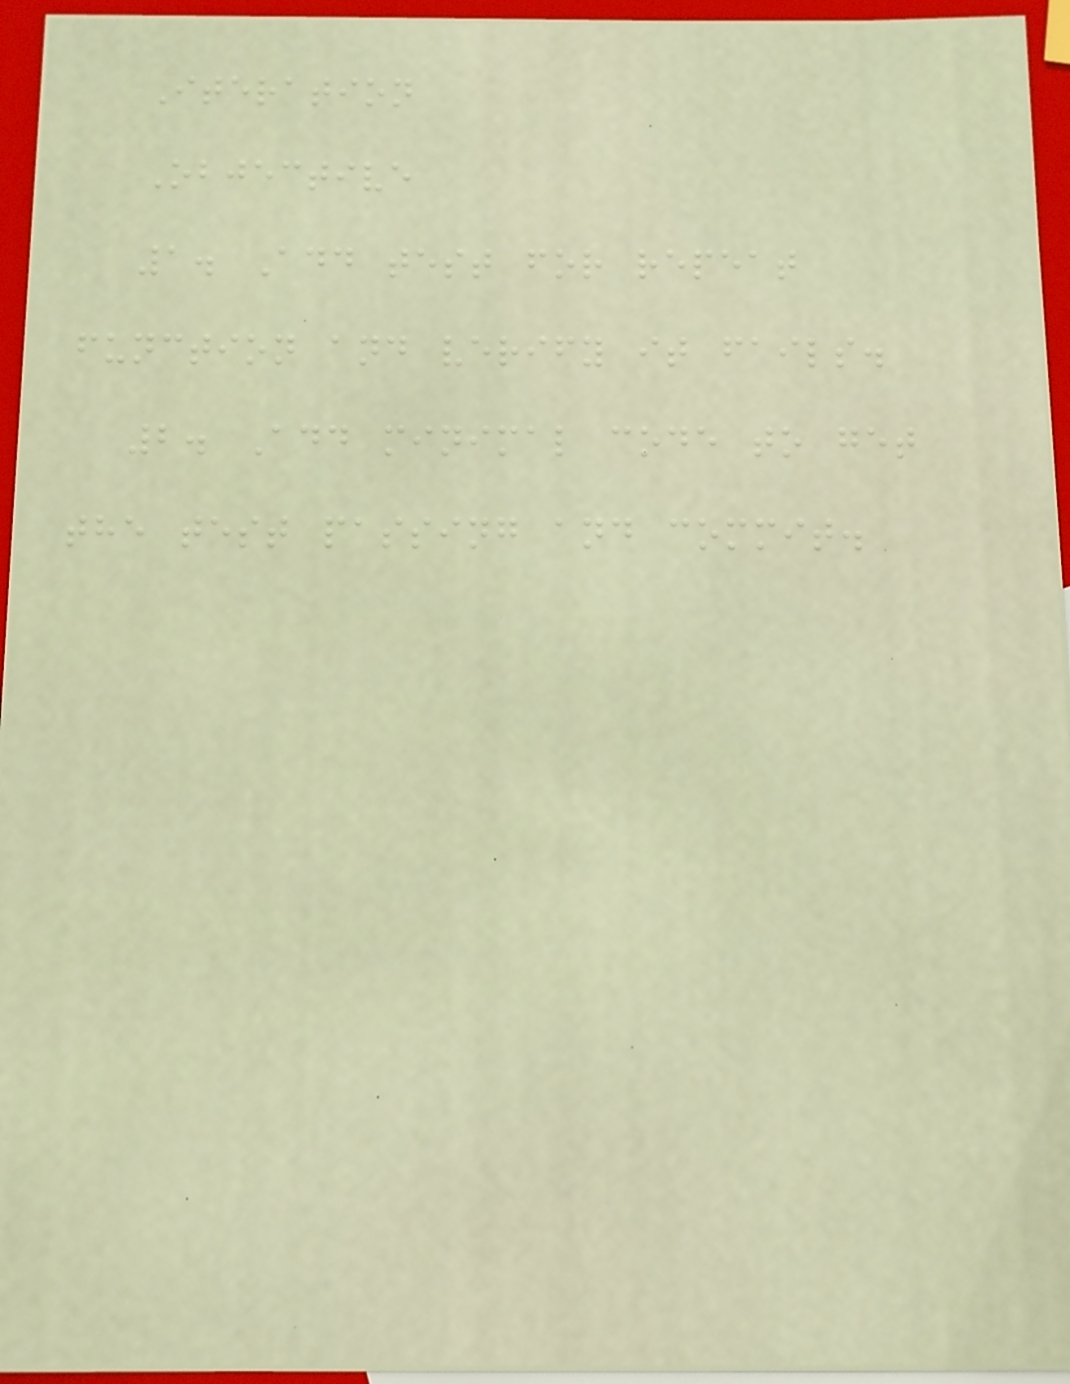Iteration
Objective
1. Add test for repeat
function and verify it fails.
2. Add minimal code to get
the test passing and commit.
